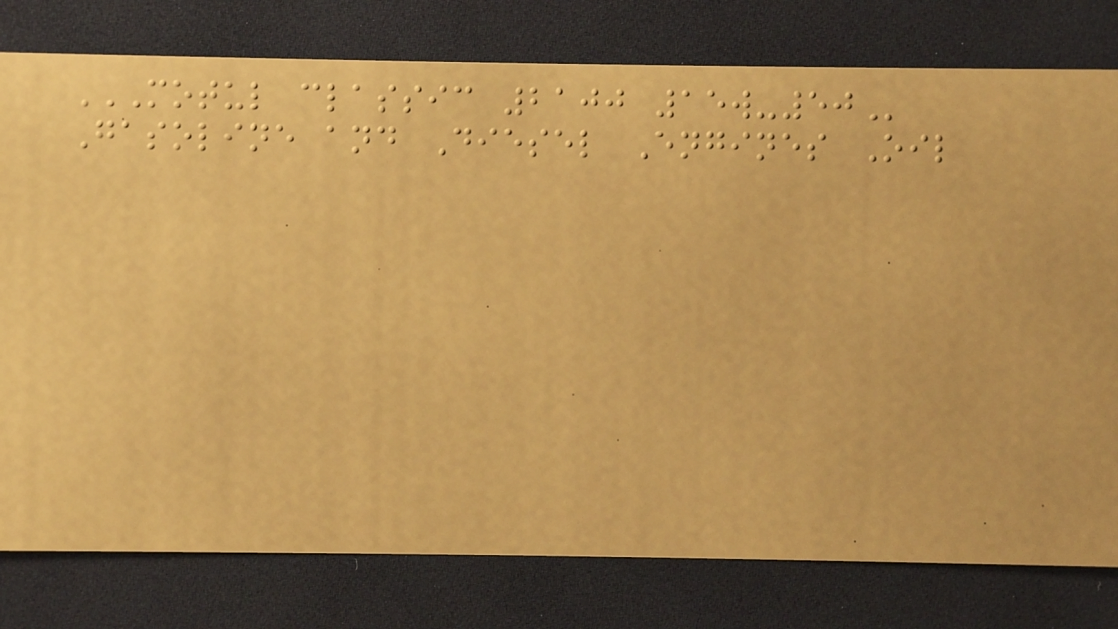MOTUL CLASSIC 2100 15W-50
Gasoline and Diesel Engines Oil
